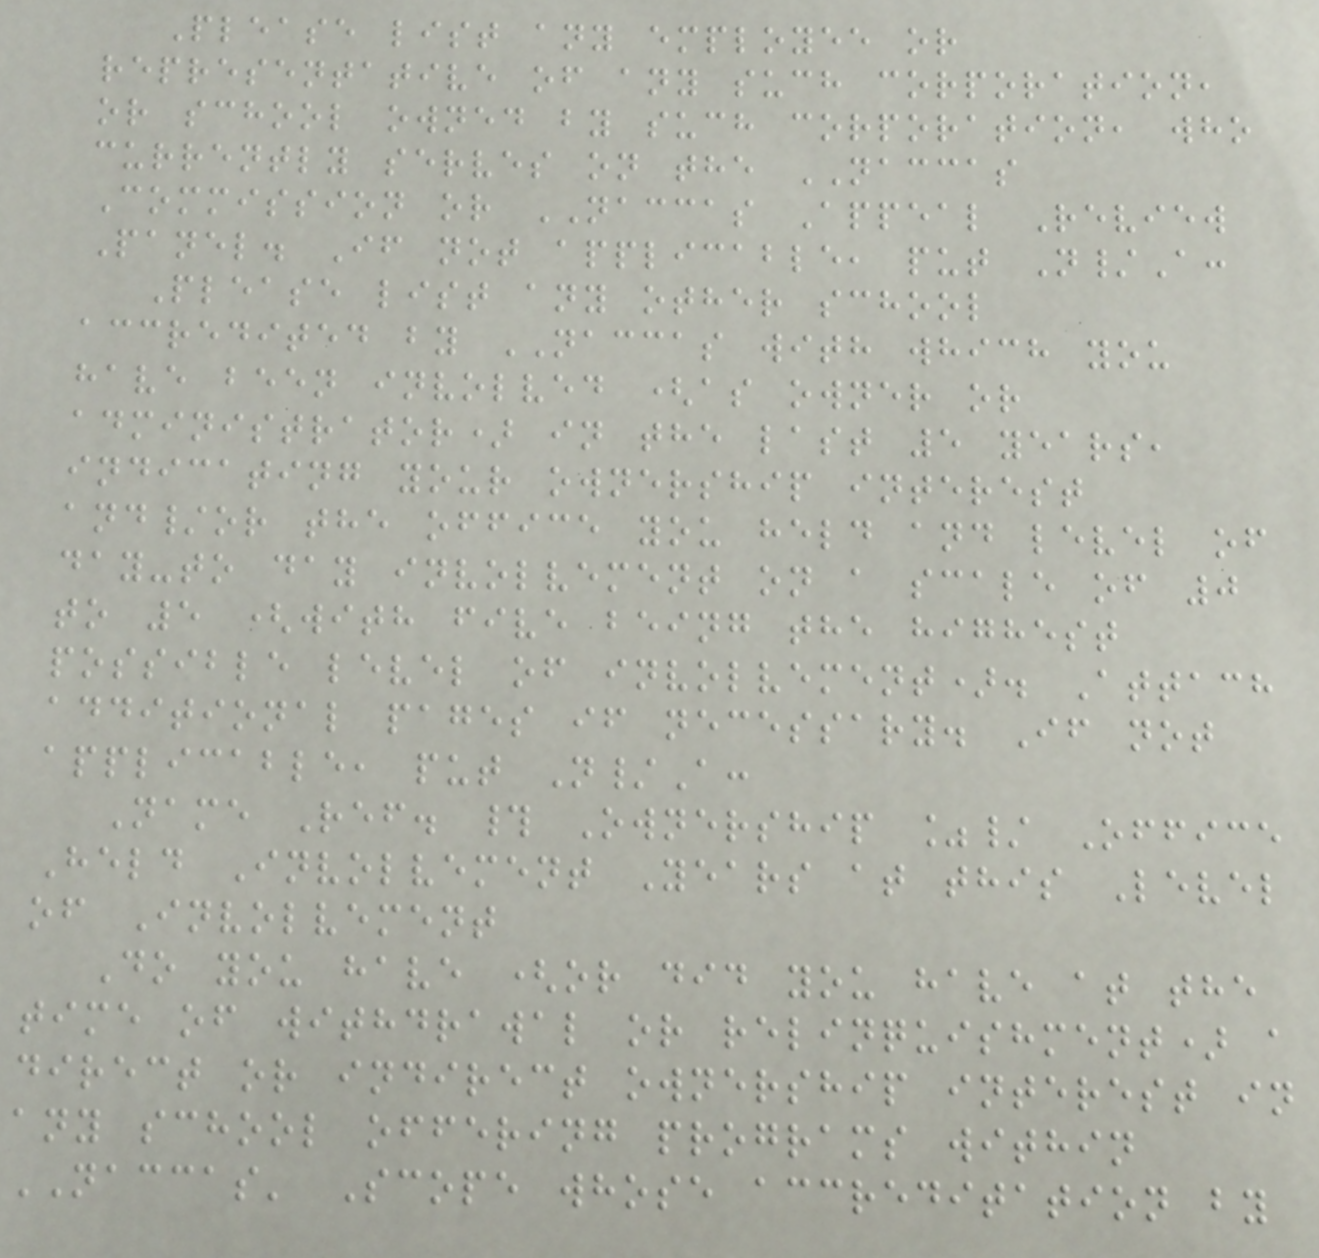Please list any employee or
representative of any such corporation,
or school owned by such corporation, who
currently serves on the NACCAS
Commission or NACCAS Appeal Review
Panel. If not applicable, put N/A:
Please list any other school
accredited by NACCAS with which you
have been involved (as owner or
administrator) in the last 5 years,
indicating your ownership interest
and/or the office you held and level of
day-to day involvement on a scale of 0
to 5 (with five being the highest
possible level of involvement). Attach
additional pages if necessary. If not
applicable, put N/A:
Name Ref. # Ownership %/ Office
Held Involvement Years at this Level
of Involvement
Do you have (or did you have at the
time of withdrawal or relinquishment) a
direct or indirect ownership interest in
any school offering programs within
NACCAS' Scope whose accreditation by
